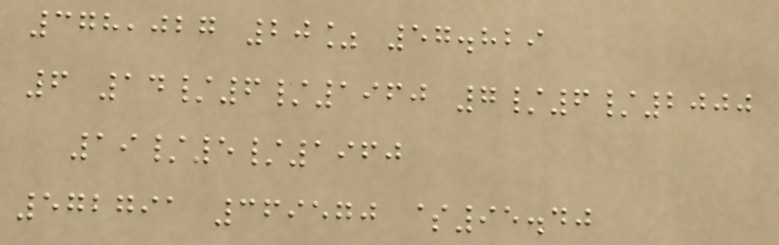378,027 20% 57.829
6 14/6/1960 7/6/2000
19/5/1960
572791 369570 $95.40
